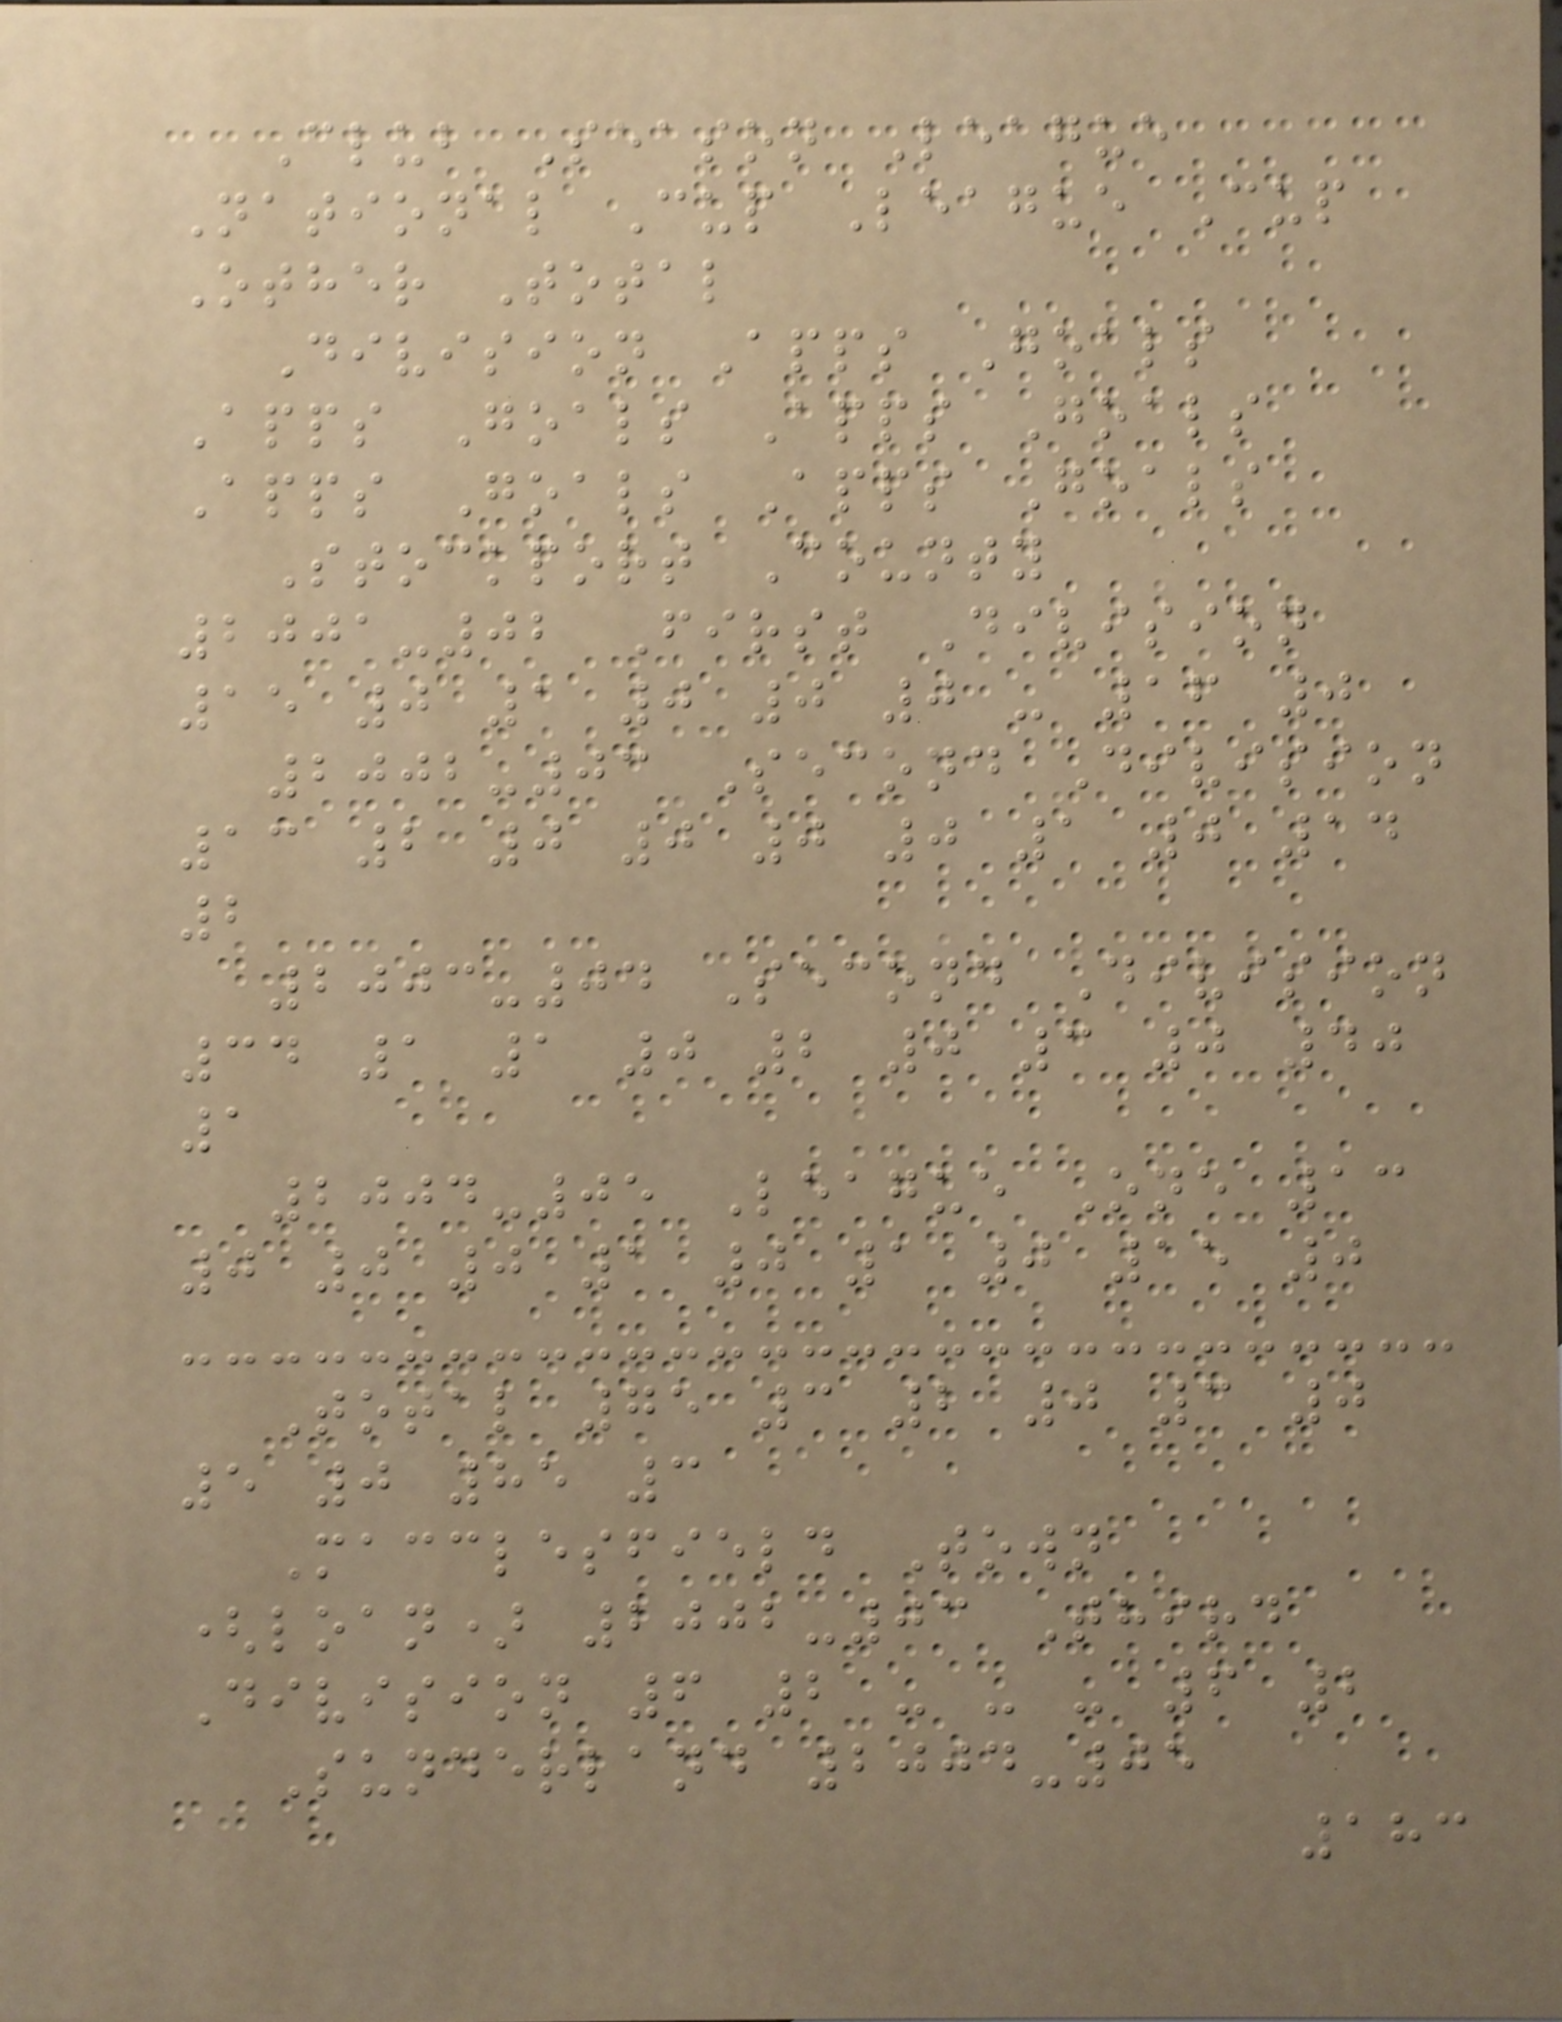Club Season League
National Cup League Cup
Other Total
Division Apps Goals
Apps Goals Apps Goals
Apps Goals Apps Goals
Stockport County
2001-02 First Division
15 0 1 0 0 0 - 16 0
2002-03 Second Division
13 2 0 0 0 0 1 0 14
2
2003-04 Second Division
34 1 1 0 2 0 3 0 40
1
2004-05 League One 13
0 0 0 1 0 1 0 15 0
Total 75 3 2 0 3 0
5 0 85 3
Macclesfield Town
(loan) 2002-03 Third
Division 6 2 - - - 6 2
Sunderland 2004-05
183
